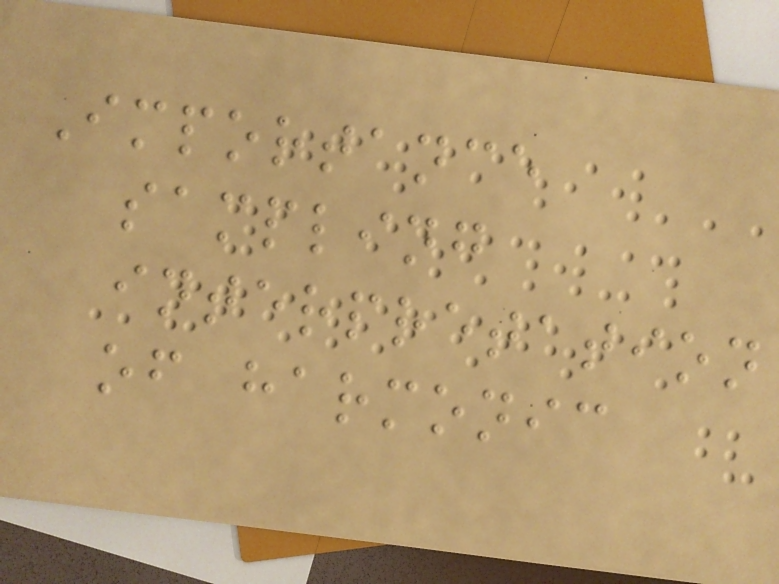Importance
sampling
interpretation
of harmonic
